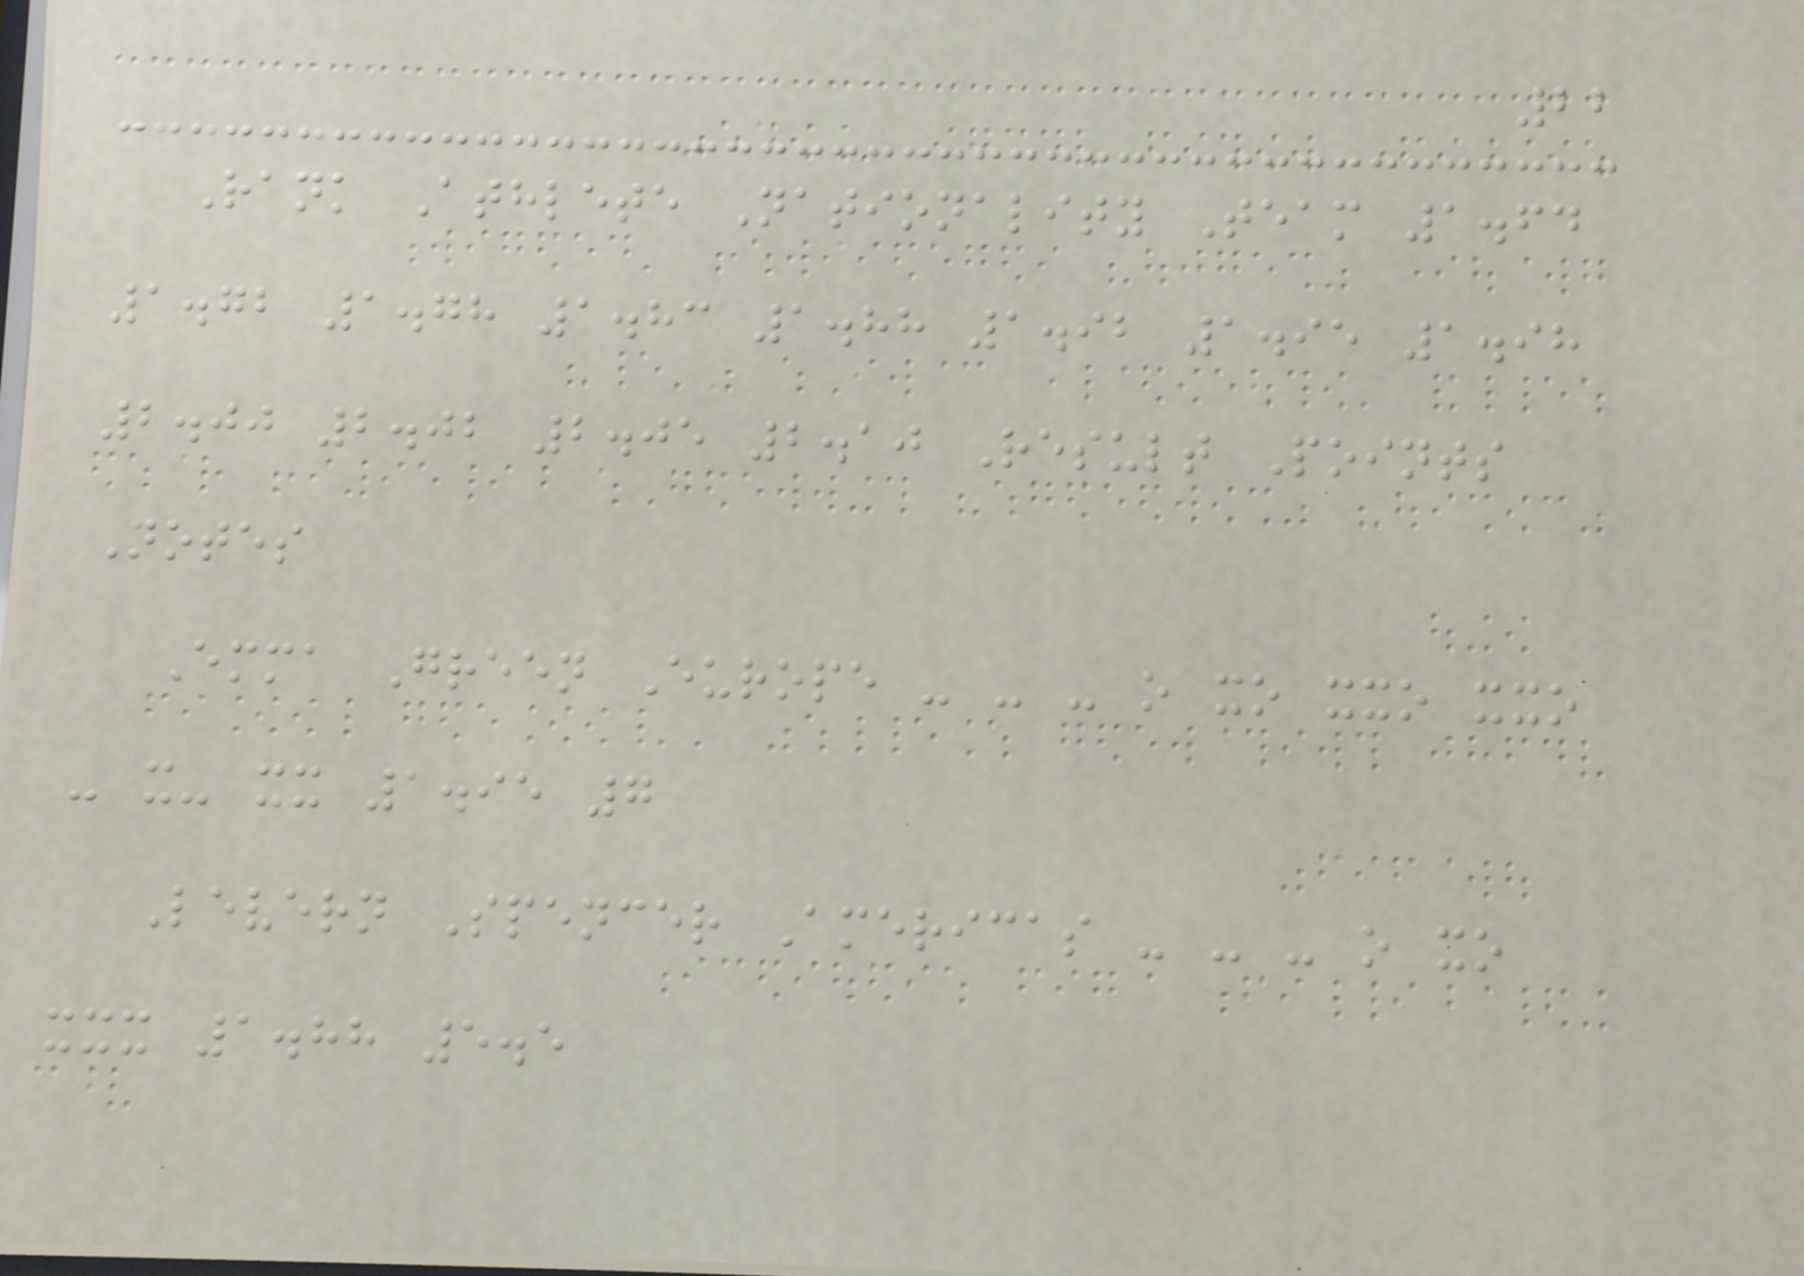22
Rank Athlete Nationality Team 1.64
1.72 1.78 1.83 1.88 1.92 1.95 1.98
2.00 2.02 2.05 2.10 Result Points
Notes
Emma Green Europe - - - o xo xxo xxo
- x- xx 1.95 7
Levern Spencer Americas - - - o xo
xxx 1.88 5.5
